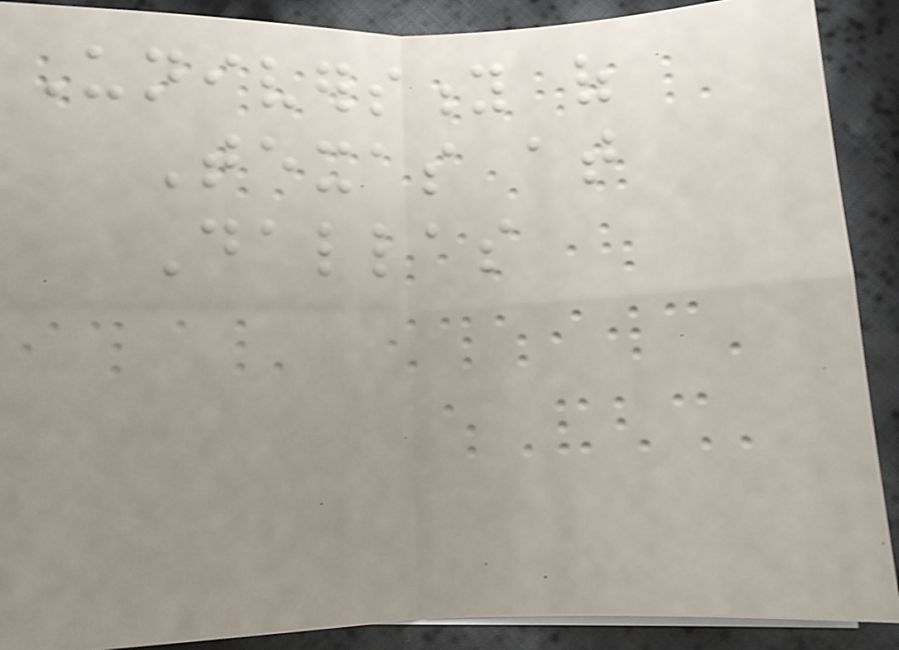University of
Texas at
Dallas
